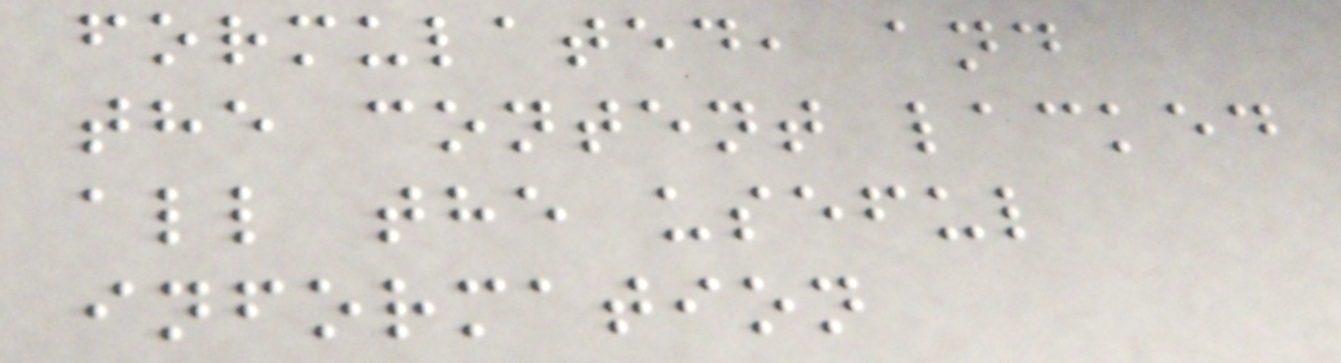formulated, and
the content lacked
all the useful
information
